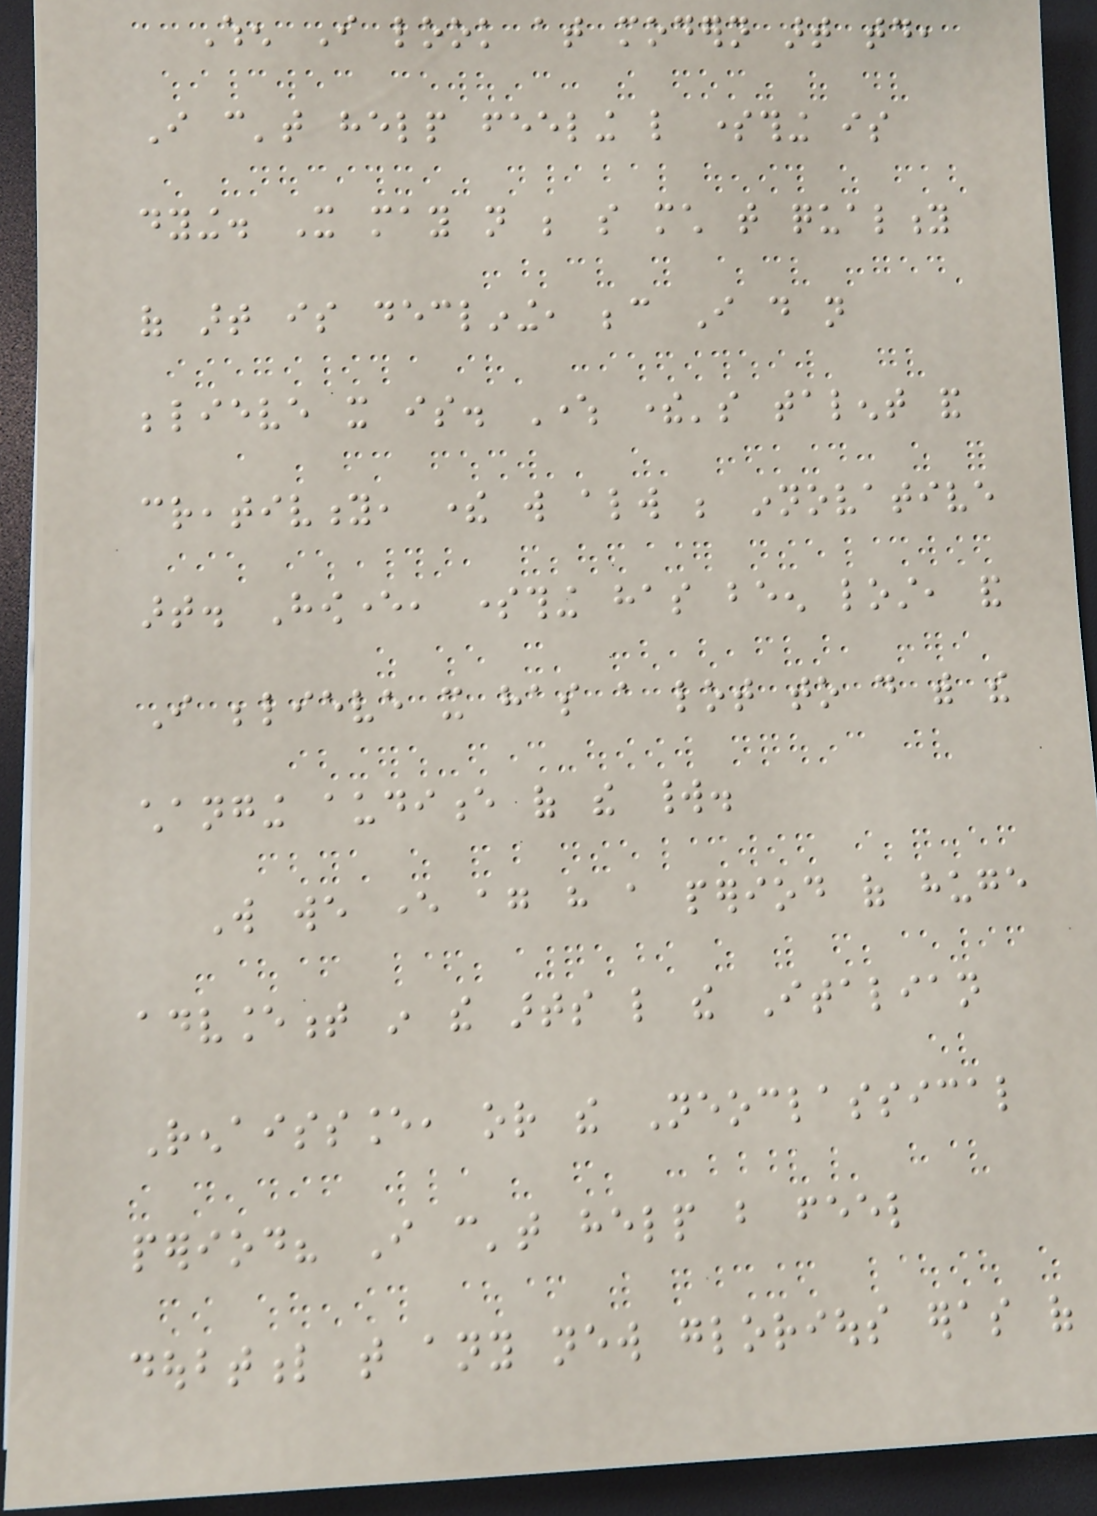When I look at modern art today,
I can't help feeling like something is
dying. It may not be so much that quality
of art is declining, because I do not
believe it is. Where there's talent and
creativity, there will always be innovative
art. However, something has been lost, and
I believe it has a lot to do with the
changing audience of the world.
Will we ever again have a period of huge
advancement in the arts like the Italian
Renaissance, or the Neoclassical
period? I can't help but feel
doubtful that any new glorious eras of
